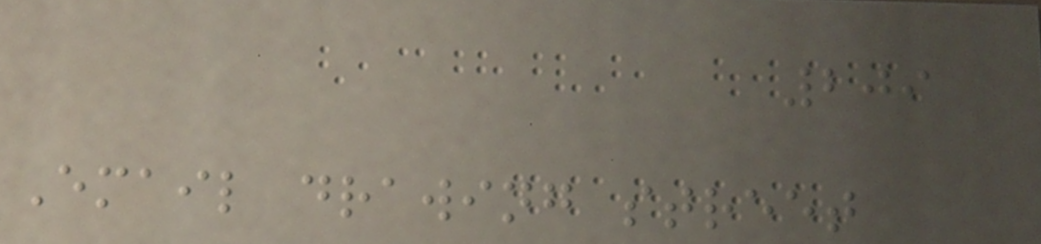209
Email drawing street
